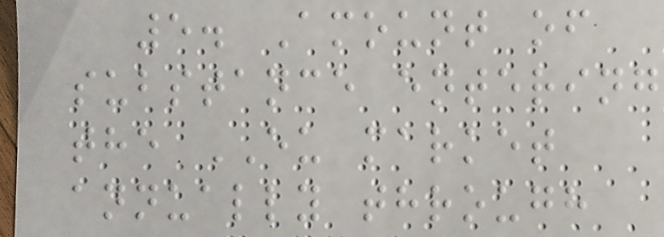5. Amount of
substance entering
the EU market
annually through
